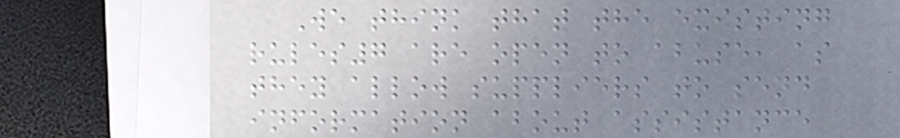We think that the existing
rules7 are open to abuse, as
they allow suppliers to send
information about assistance
